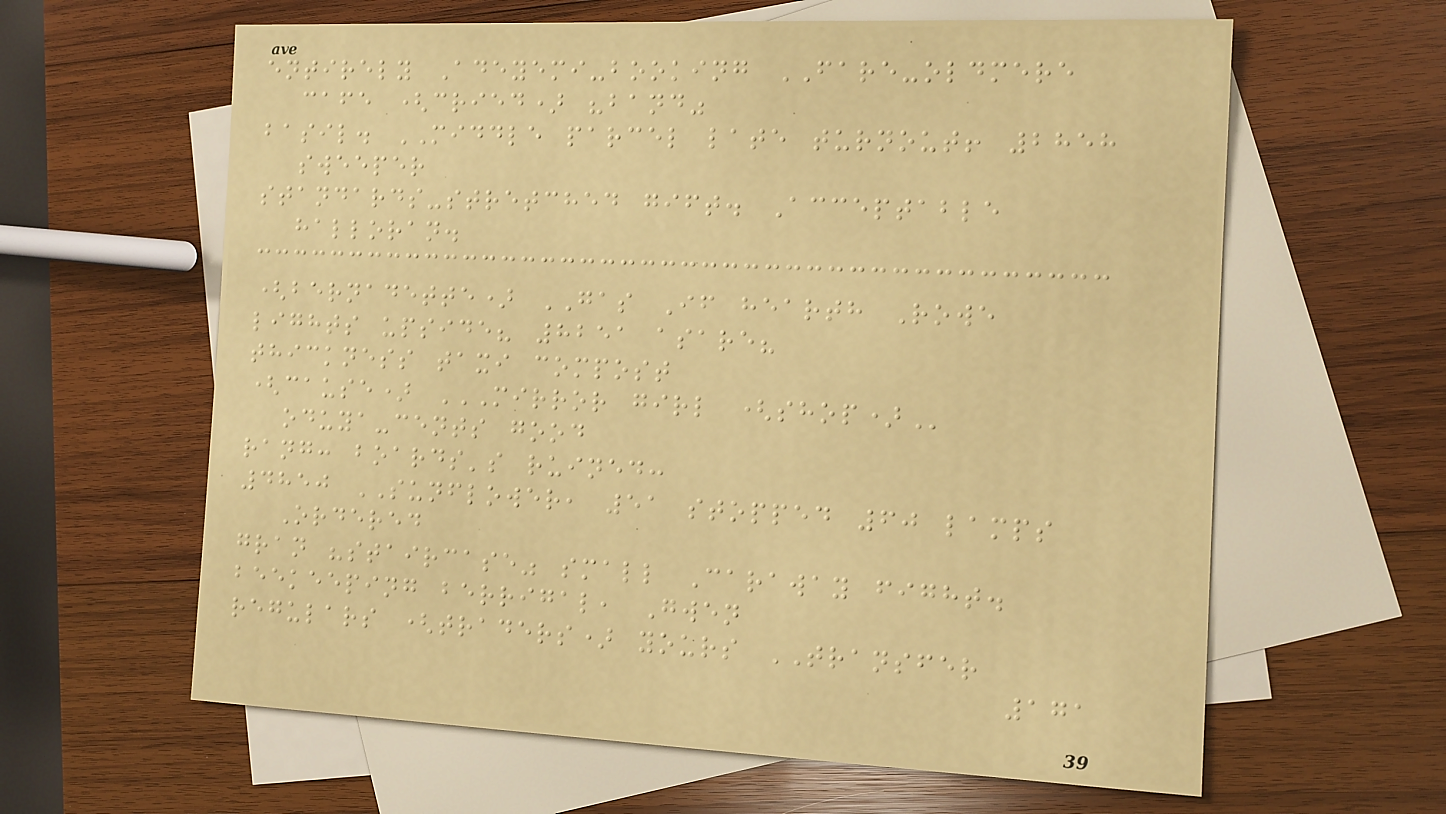entirely Adeyemi-booking FARE-oldmere
cafe (cried) "band"
basil. MIDDLE parcel late turnout! 2858
sweeper
standards-stretched gift. Acceptable
halloran.
(bernadette) GAS If hearth Rowe
lights upside? 8251 asare?
thickness taxi compost
(cause) MIRROR GIRL (SHOP)
oduya-cents good
rang: boards's ruined:
4850 SUNFLOWER, 51 stopped 60 lamps
Ordered
gran "staircase" small Caraway fight.
beekeeping berrigal, Gwen
regulars (traders) yours TRANSFER
171
